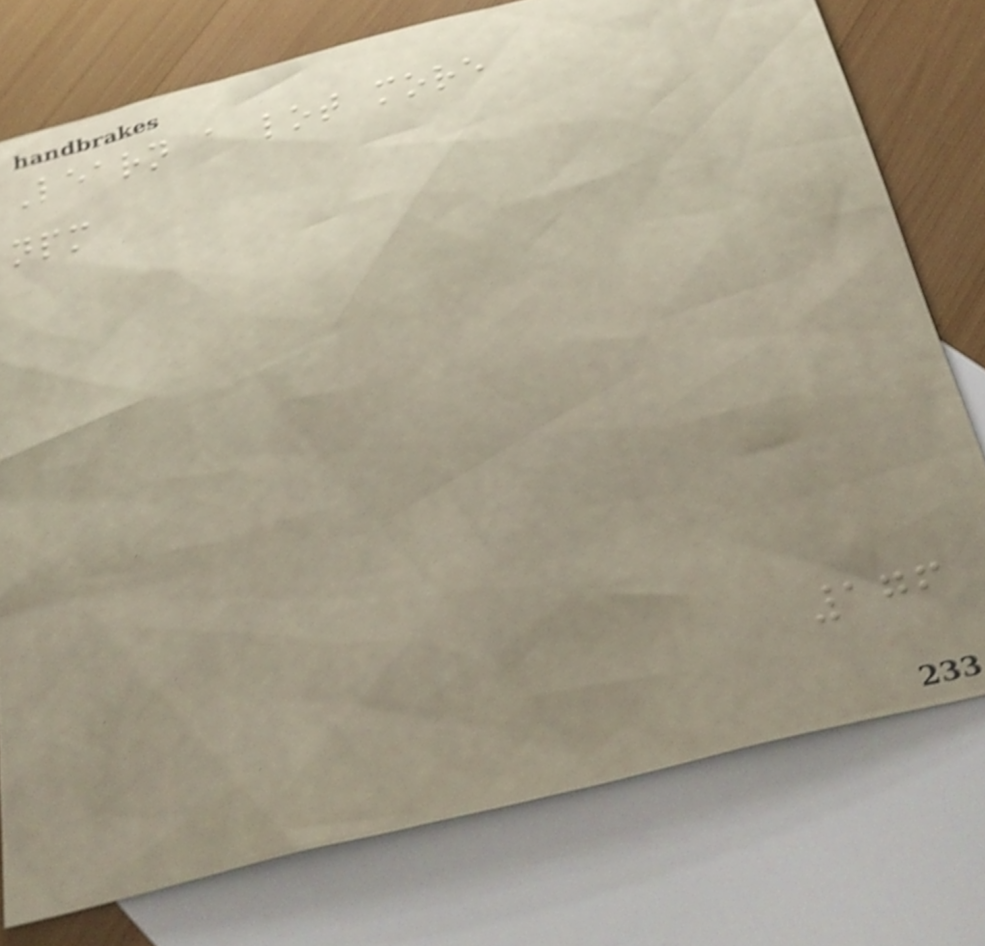Learn a lot more
npm
176
